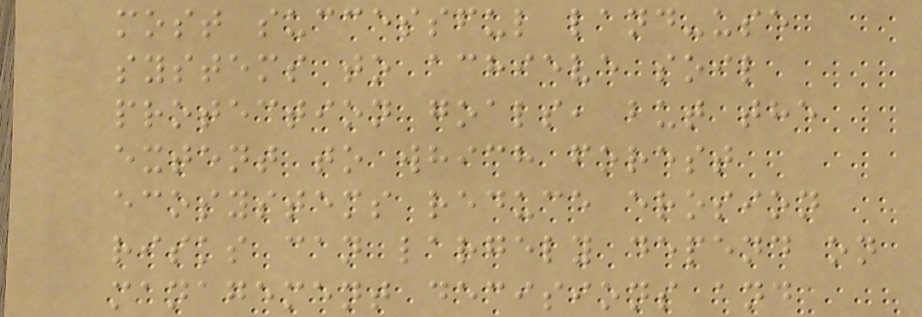most successful land-use
systems to achieve soil
protection goals, but the
extent to which forest
ecosystems reduce erosion
risks can largely depend on
management decisions and
